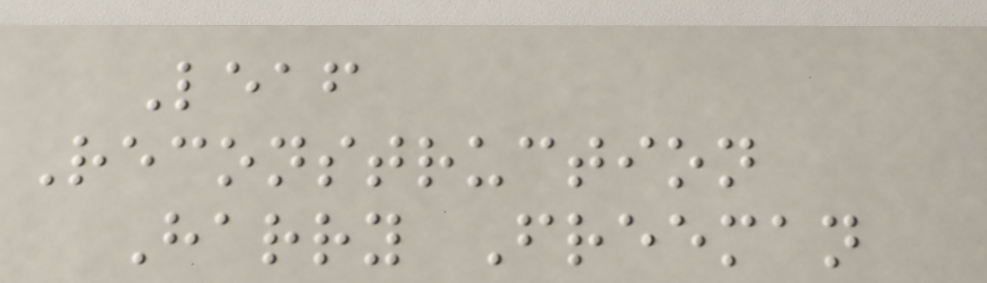Leaf
Reconstruction
Harry Freeman
